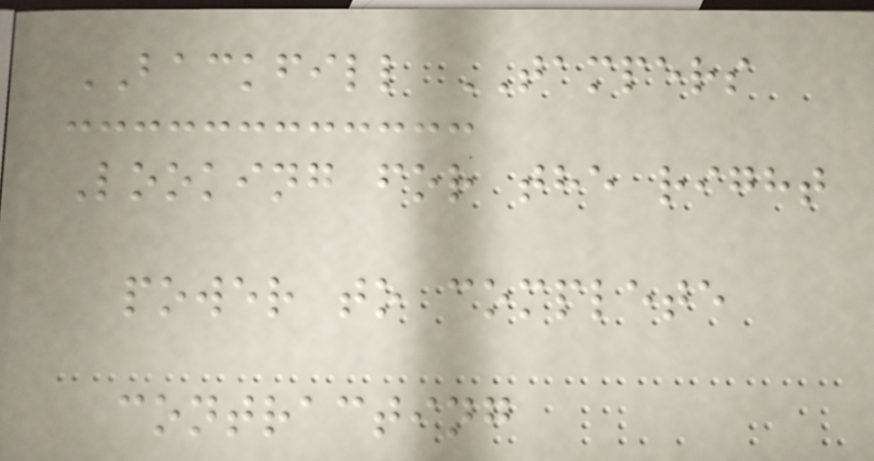BACKFILL TAMPERS
Looking for the right
power to complete
contracting
